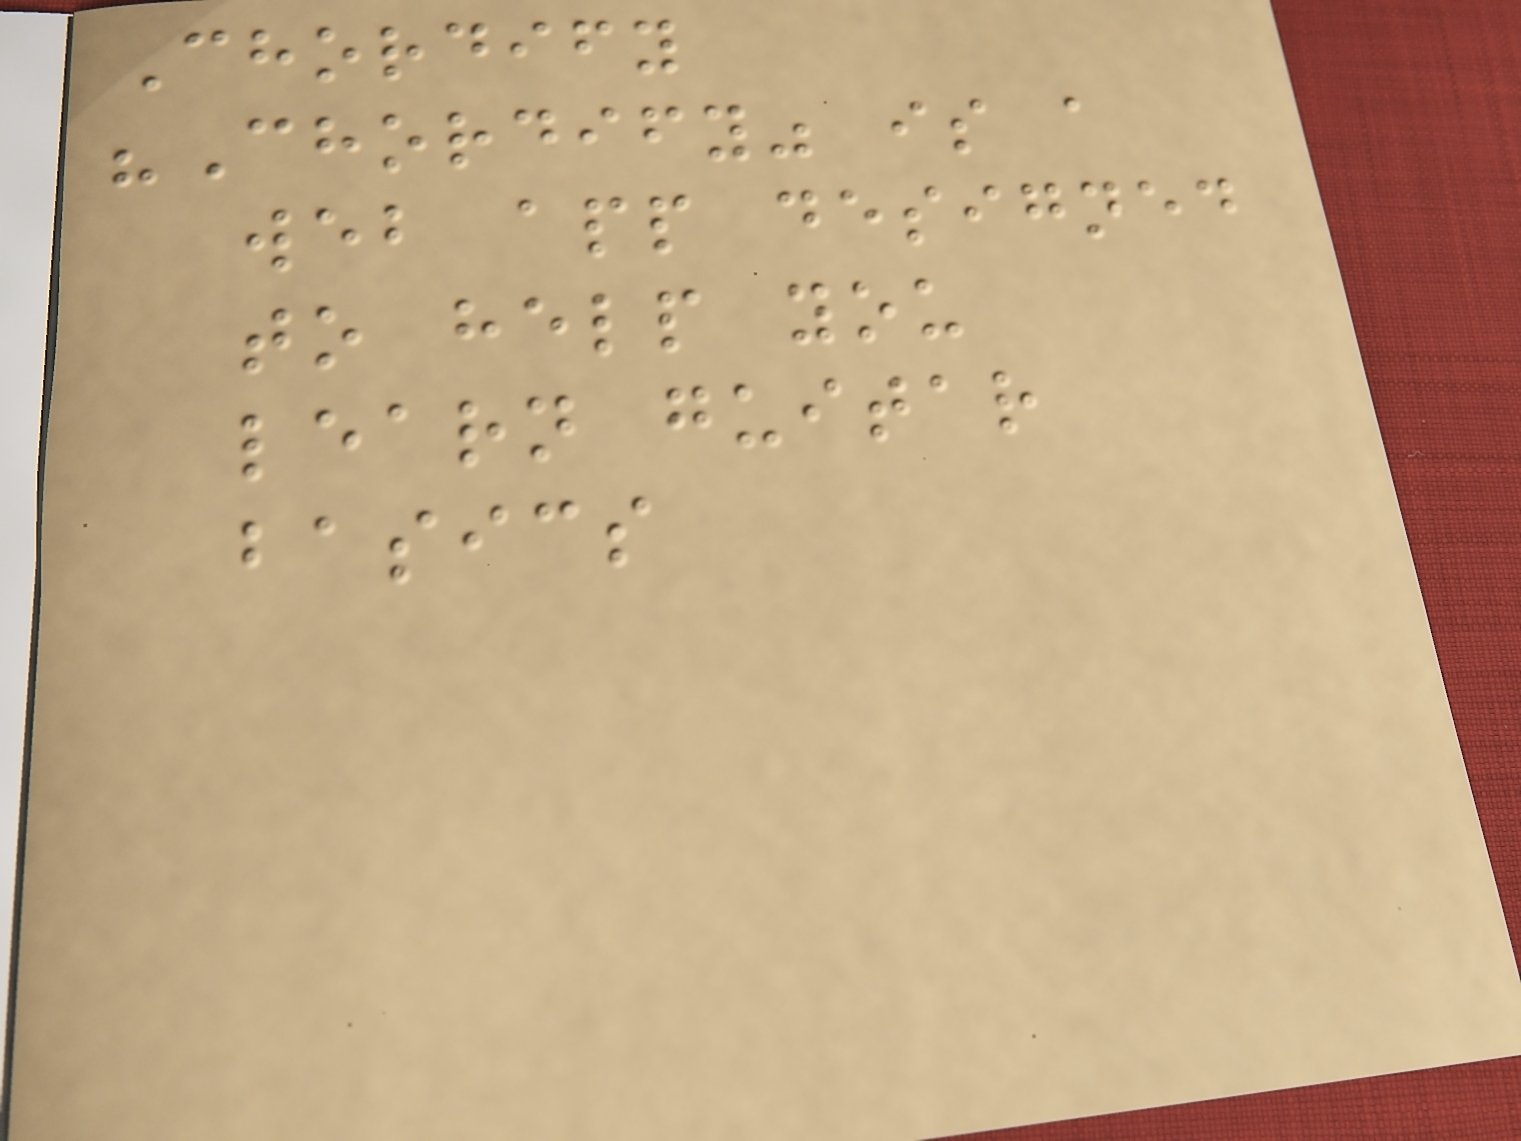Chordify
"Chordify" is a
web app designed
to help you
learn guitar
basics
